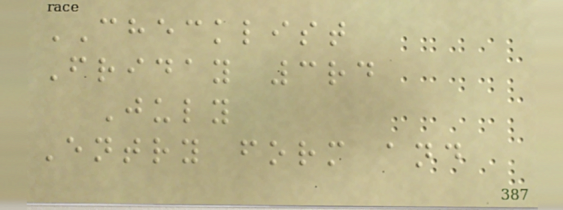CHECKLIST
Friday 3rd
July
Entry form and
